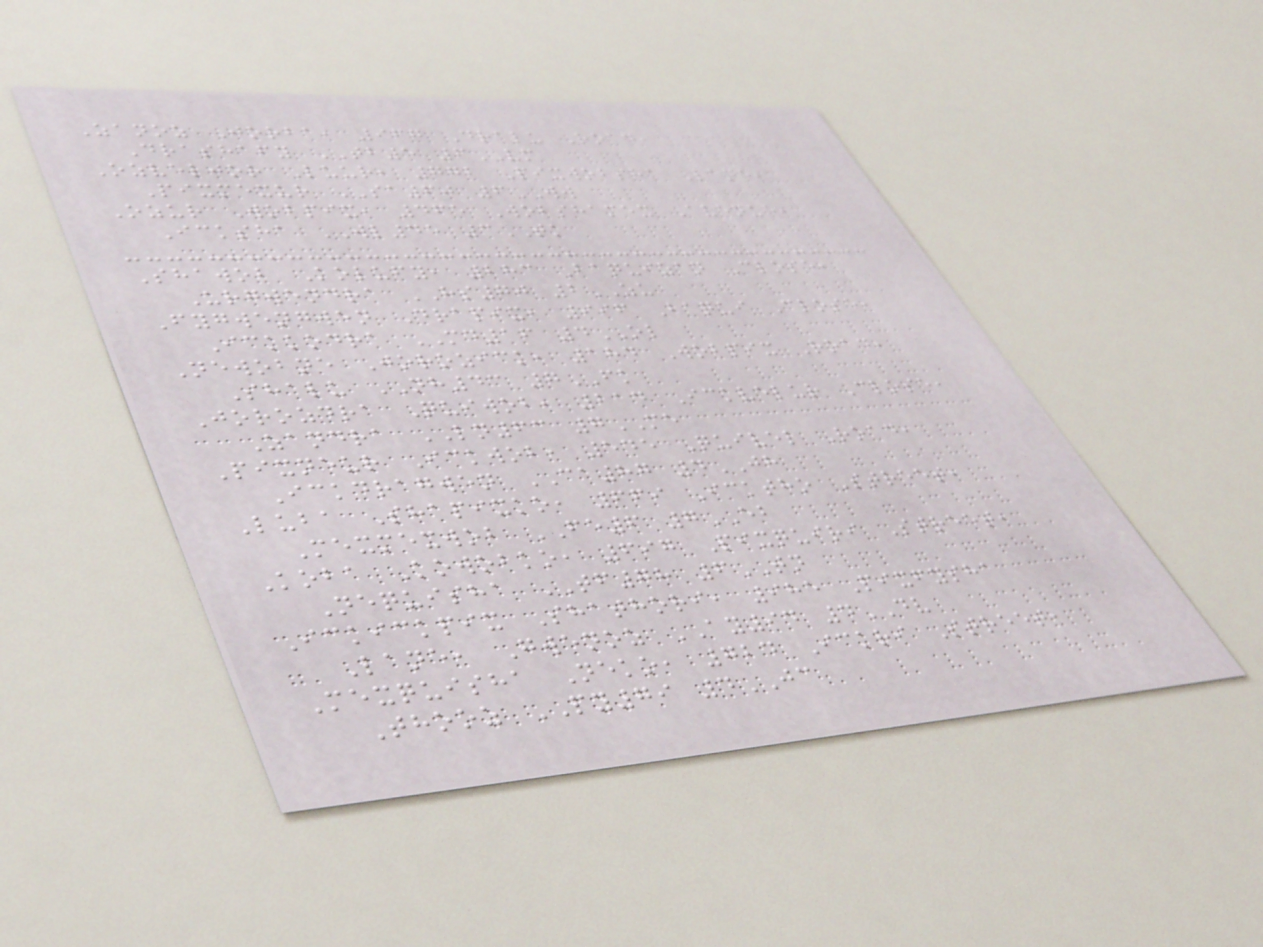Zanoz Jorba, 967 Dralu Road,
Drashafy TB5 6VM
Ozveljor Luur, 772 Pixwobsha Lane,
Pixmexur SA60 6WW
Ozur Wobpix, 465 Wobshamex Avenue,
Icksha WL45 3TK
Shawob Kolufy, 283 Baquizan Close,
Urgwendra HS70 2ZU
Fygwengwen Drapix, 996 Baqui Close,
Ickkodra MD16 4OL
Newobne Jorozick, 184 Wobpix Road,
Shalu NH43 7FK
Jorozdra Quiwob, 214 Ickvelur Close,
Zandra LN63 7ME
Pixneur Ickwob, 545 Quivel Road,
Ickdragwen CA87 4JH
Luba Shapixko, 669 Icktho Street,
Mexmexwob FE6 7EB
Koba Kowobko, 697 Pixquiri Street,
Nequisha TF78 6TN
Ickickpix Shathori, 985 Pixfysha
Lane, Gwenoz AY94 4DV
Mexquisha Neko, 724 Ickri Street,
Thooz PY79 4JC
